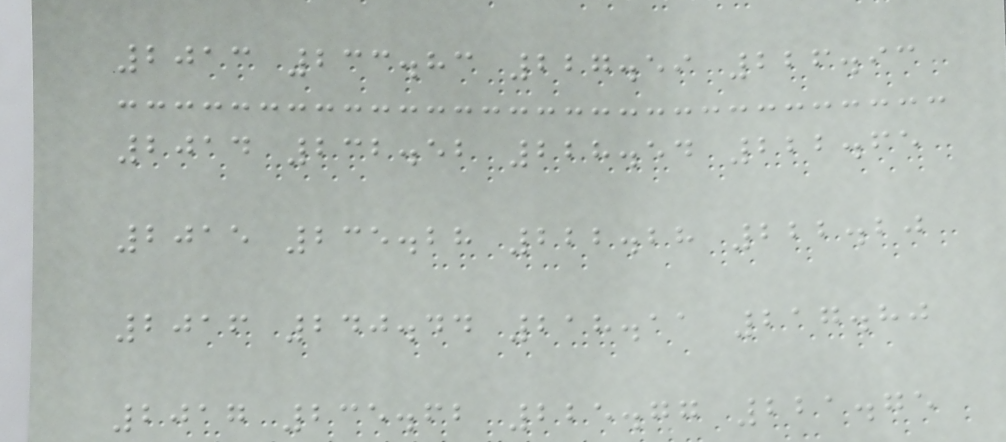2013 233.83 227.59 226.93
2014 232.52 228.54 222.65
2015 235.28 222.28 222.20
2016 240.44 218.11 217.80
2017 235.62 225.77 221.75
